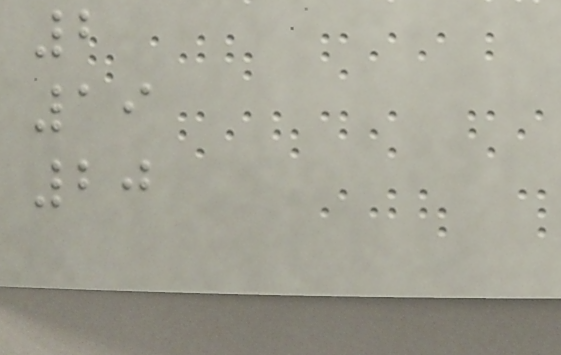2
19
20
